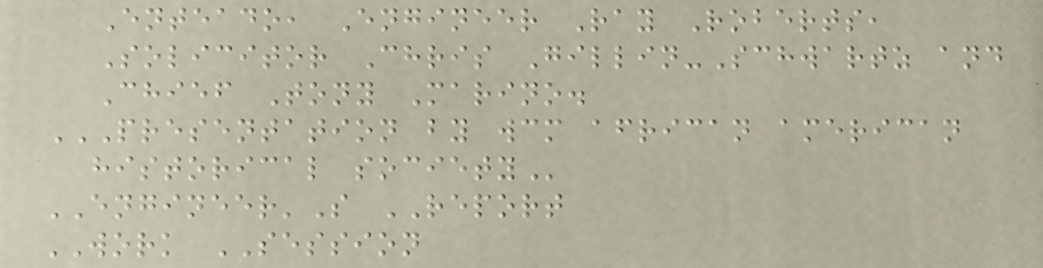Enteado, Engineer Ray Roberts,
Solicitor Chris Gillin-Schwartz and
Chief Tony Marino.
PRESENTATION BY WCM AFRICAN AMERICAN
HISTORICAL SOCIETY
ENGINEER'S REPORT
WORK SESSION
